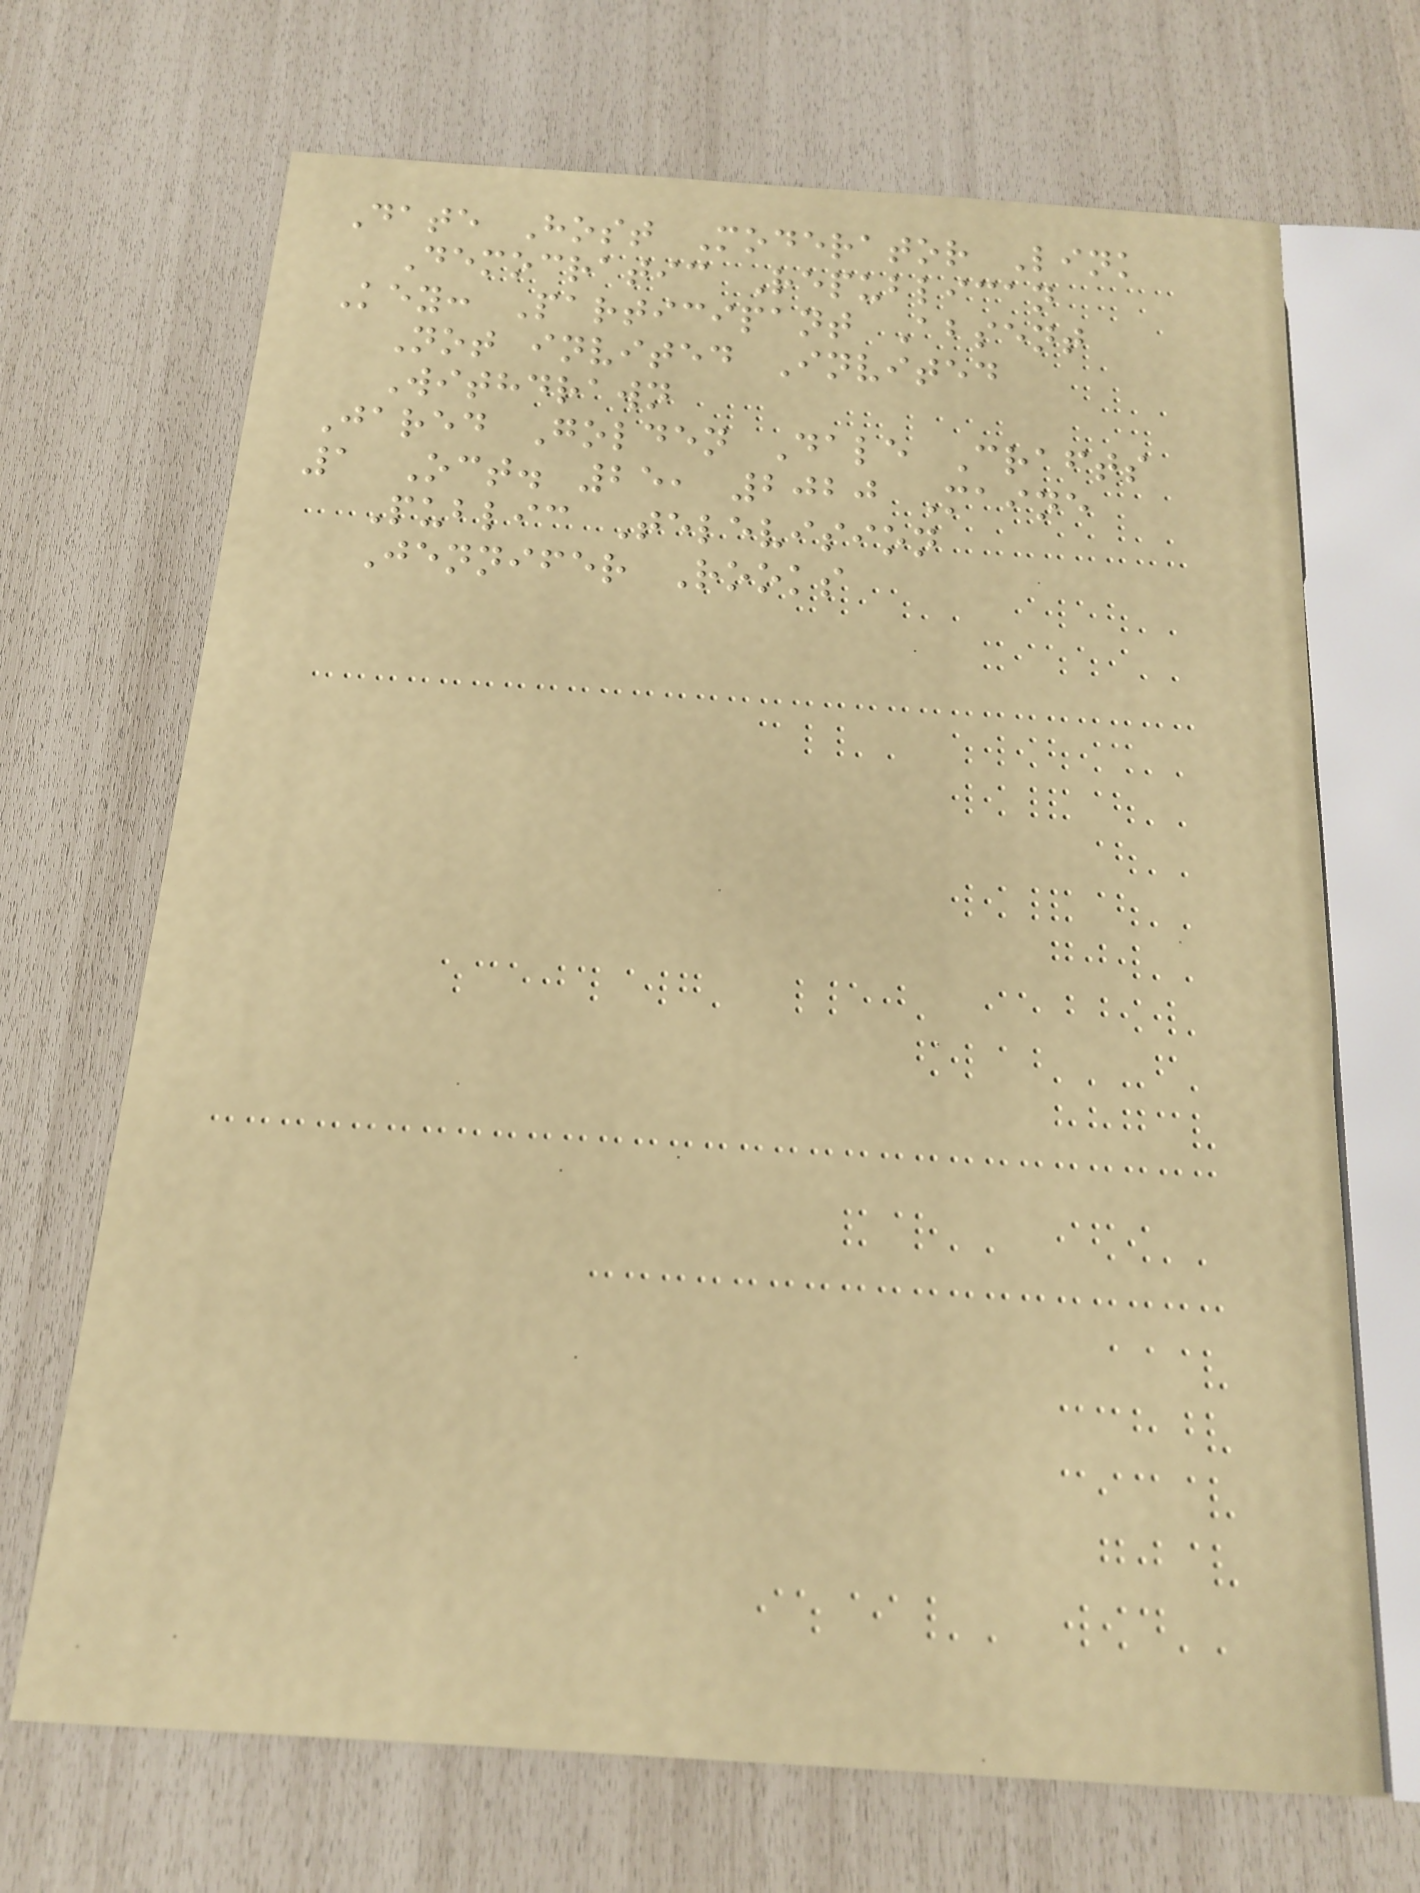Date Host Moderator Link
Democratic Republican
Key: Participant Absent
Not invited Invited
Withdrawn
Jared Golden Dale Crafts
1 Oct. 25, 2020 Maine
Public Television
Jennifer Rooks
